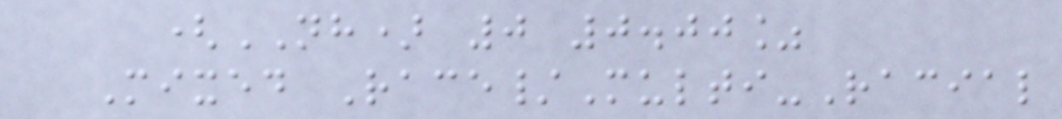(NH) 0 0.00%
Mixed Race/Multi-Racial
